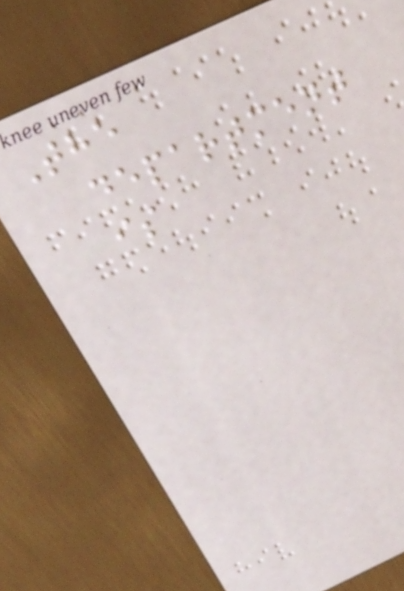The
department
is
